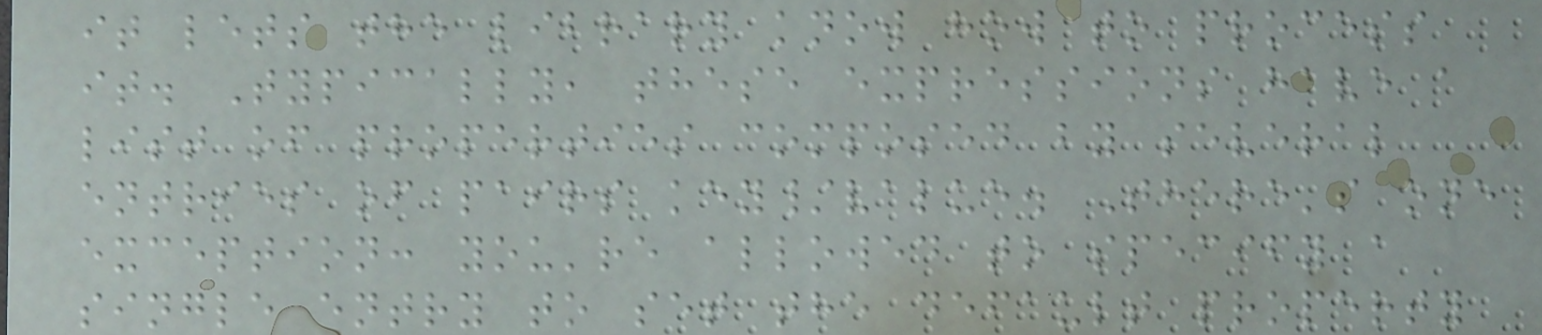it lets the library know how to process
it. Typically, these expressions have a
list of properties composed by several
entries of pairs key/value. There's one
exception: you're allowed to specify a
single entry to set the default property
